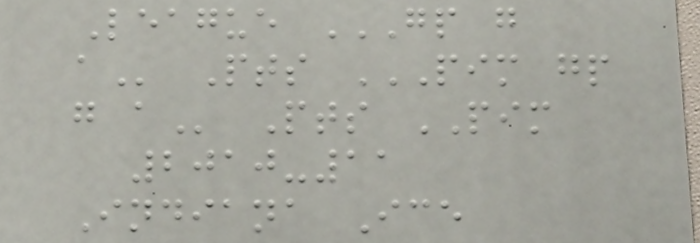League GP G
A Pts PIM GP
G A Pts PIM
2010-11
Indiana Ice
